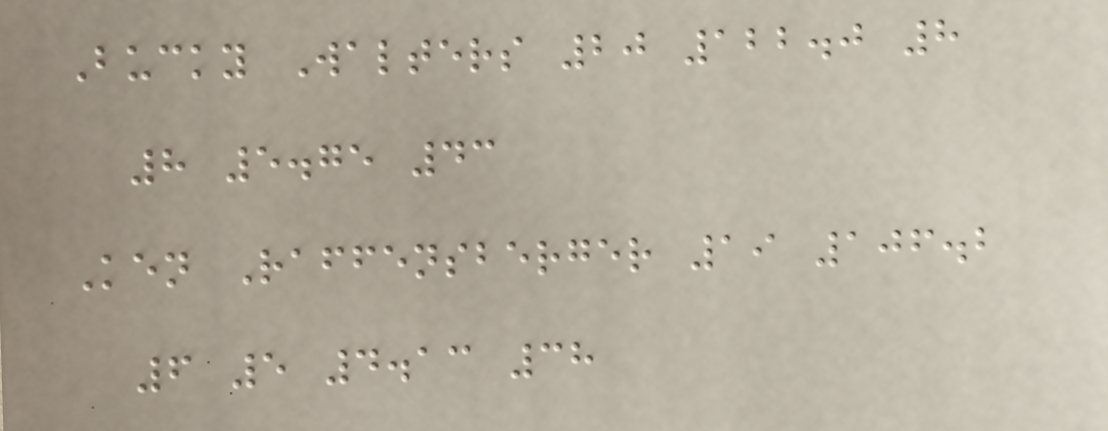Bucky Walters 20 122.0 8
8 5.75 43
Ken Raffensberger 19 106.2
6 5 4.13 38
